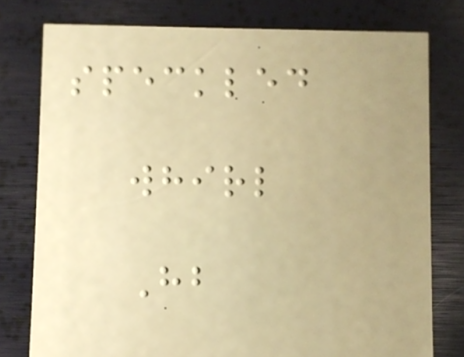speckled
whirl
Hb
